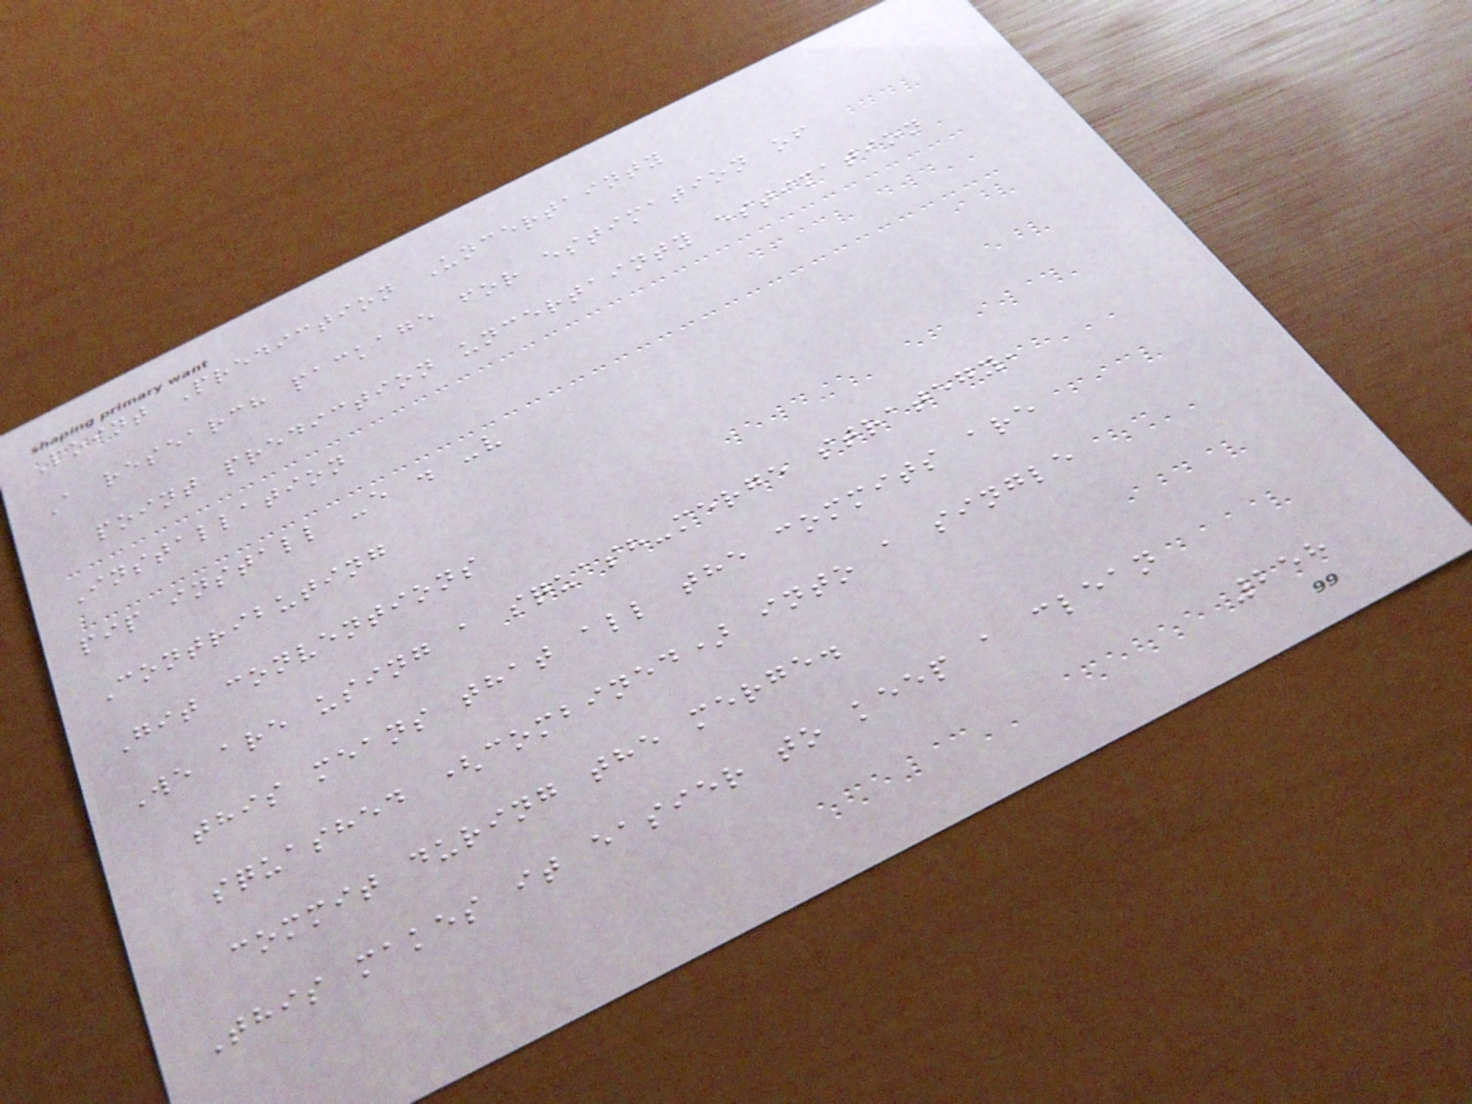Point Prediction Uncertainty
A research package for estimation of
point prediction uncertainty estimation
Installation
pip install -e . -v
Contributing
Git conventions
We are using a squash-merge strategy,
this means that all the commits are
squashed (combined) into a single
commit during the merge.
This makes it easier to keep a clean
258
